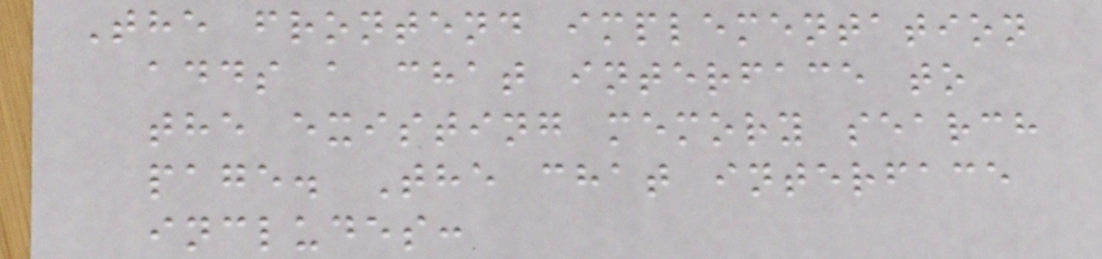The frontend implementation
adds a chat interface to
the existing memory search
page. The chat interface
includes:
